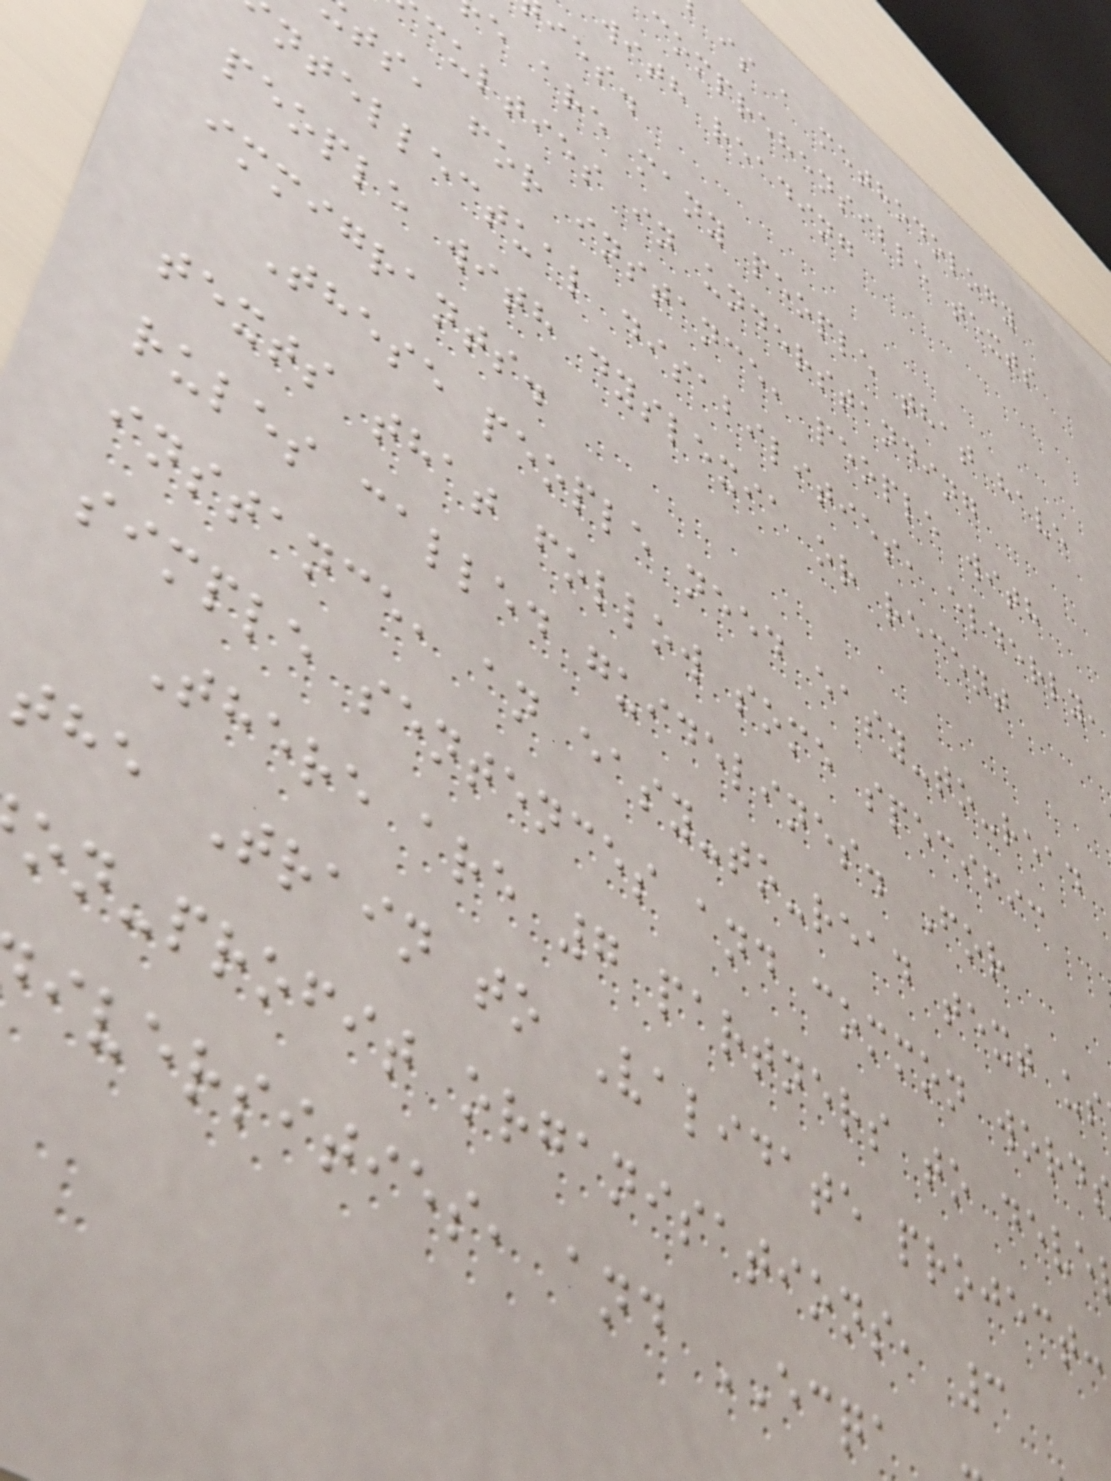is a methodology
comprehensible texts
with reading
ies.
e are many people that have
culties in understanding
ts, for instance, people with
ntellectual disabilities, elderly,
people with dyslexia or recent
immigrants.
These people need easy-to-read
texts that follow some specific
rules called guidelines. For
instance, an easy-to-read text us
simple sentences and common word
There are 7 partners to deve
the Train to Validate project:
on-profit organisations, 3
iversities, and ECQA
